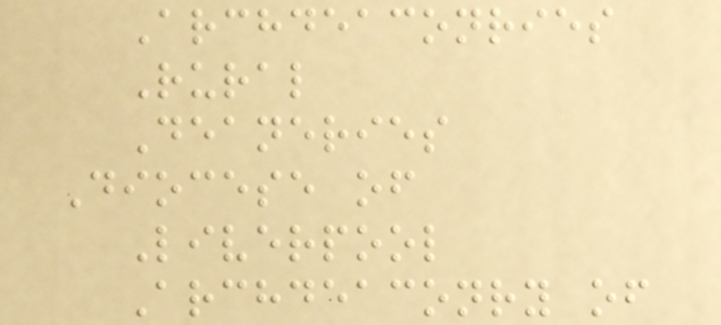Archdeaconries
Rural
Deaneries
Diocese of
Liverpool
Archdeaconry of
